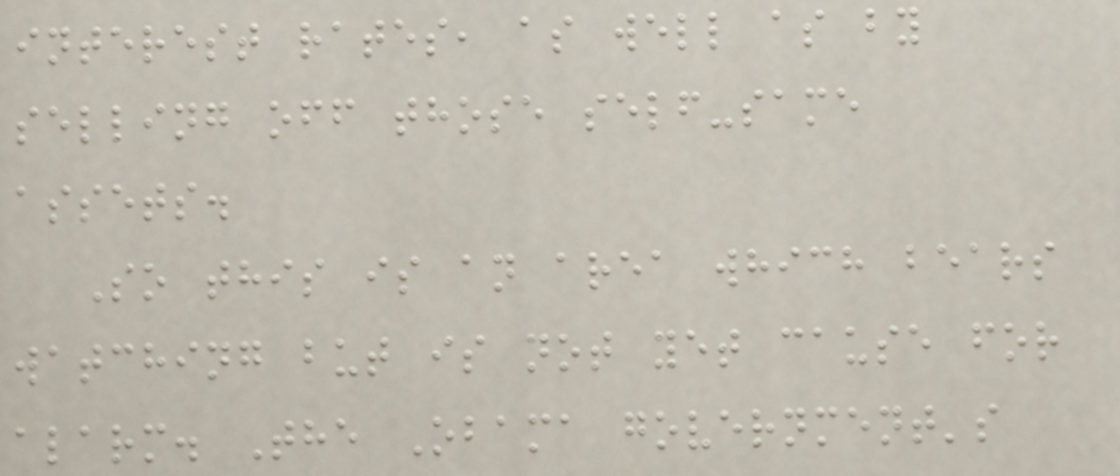interest rates, as well as by
selling off those self-same
assets.
So this is an area which bears
watching but is not yet cause for
alarm. The Obama government's
